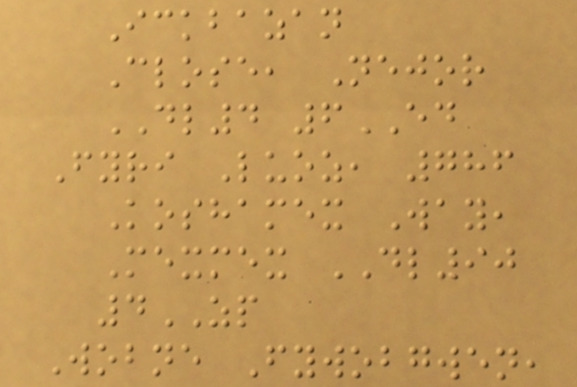Ickbazan
Close, Nejor
DL4 6ED
Fyri Luoz, 786
Koshamex Way,
Mexmex DL90
4ZP
Wobne Fywobgwen,
